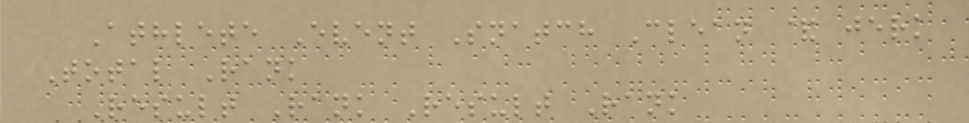Athlete Event Snatch Clean & jerk
Total Rank
Result Rank Result Rank
